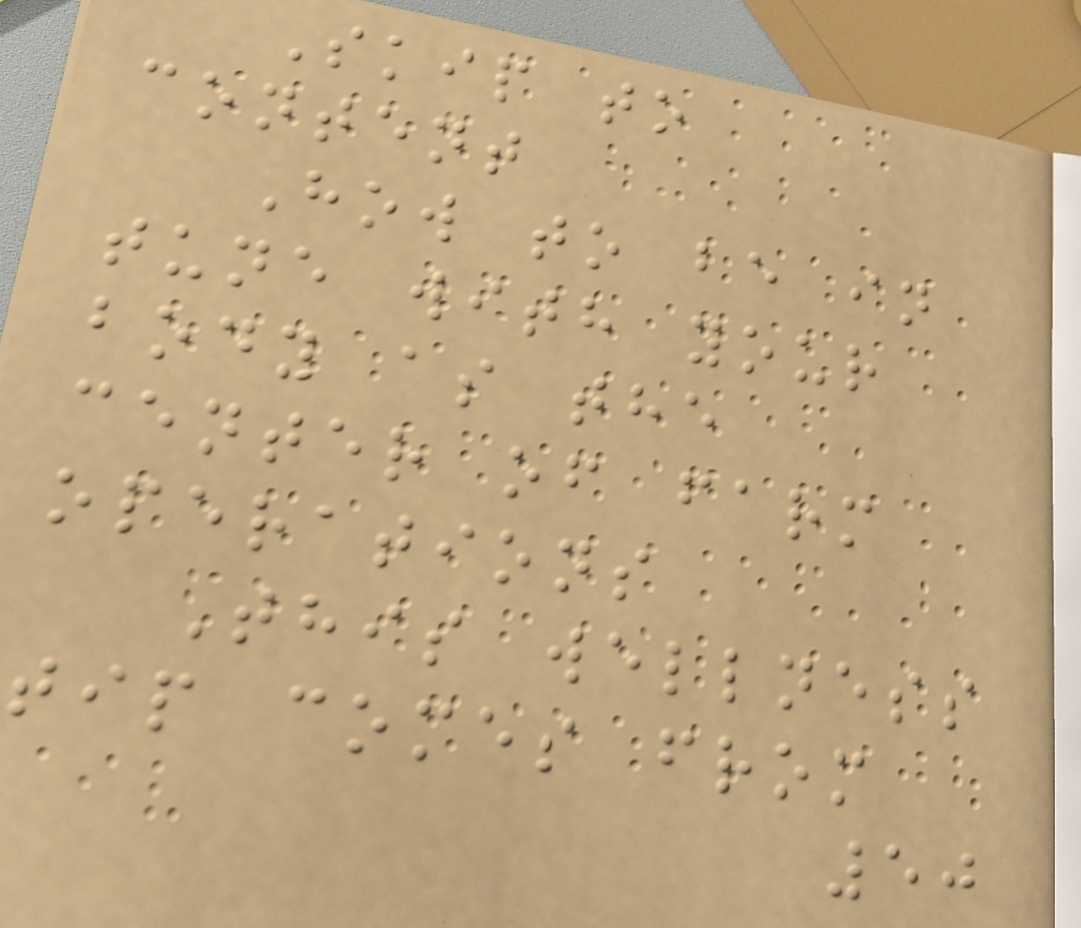Skip to
content
How to be in
tune with your
body as the
center of farm
operations
This wellness
tip comes from
50
